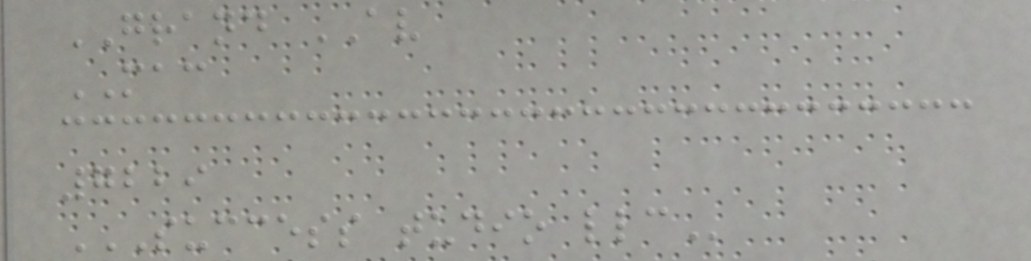GRAND AV
MAC
7229
SUCCESS TUDIO LLC
